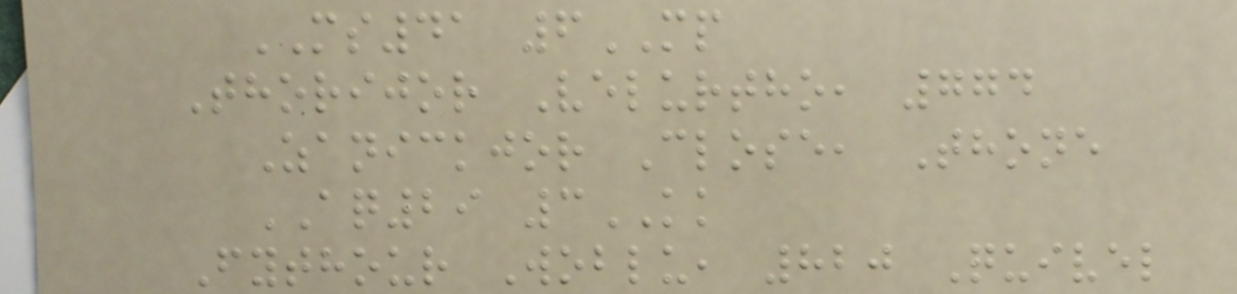MS41 6MP
Thorijor Velurtho, 774
Zanickjor Close, Thone
AQ29 3KK
Fythour Woblu, 820 Quivel
